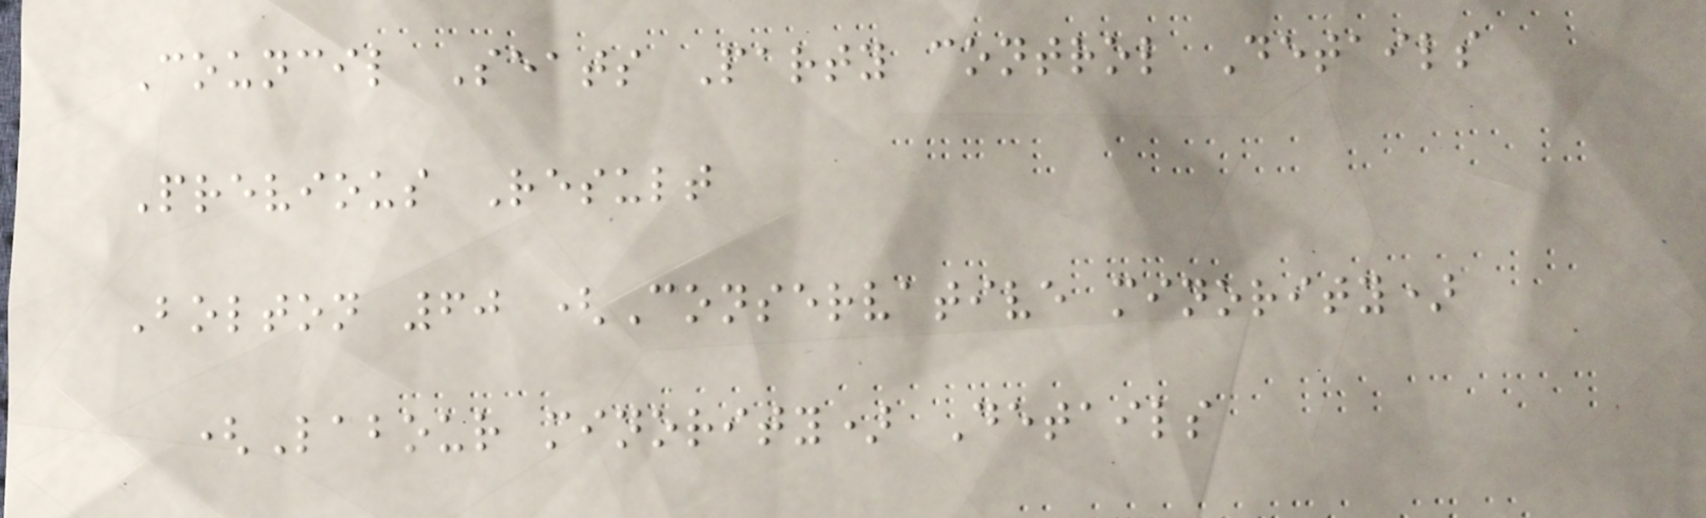Council Seats Party control Details
Previous Result
Bolton 60 (Conservative minority)
(Labour minority) Details
